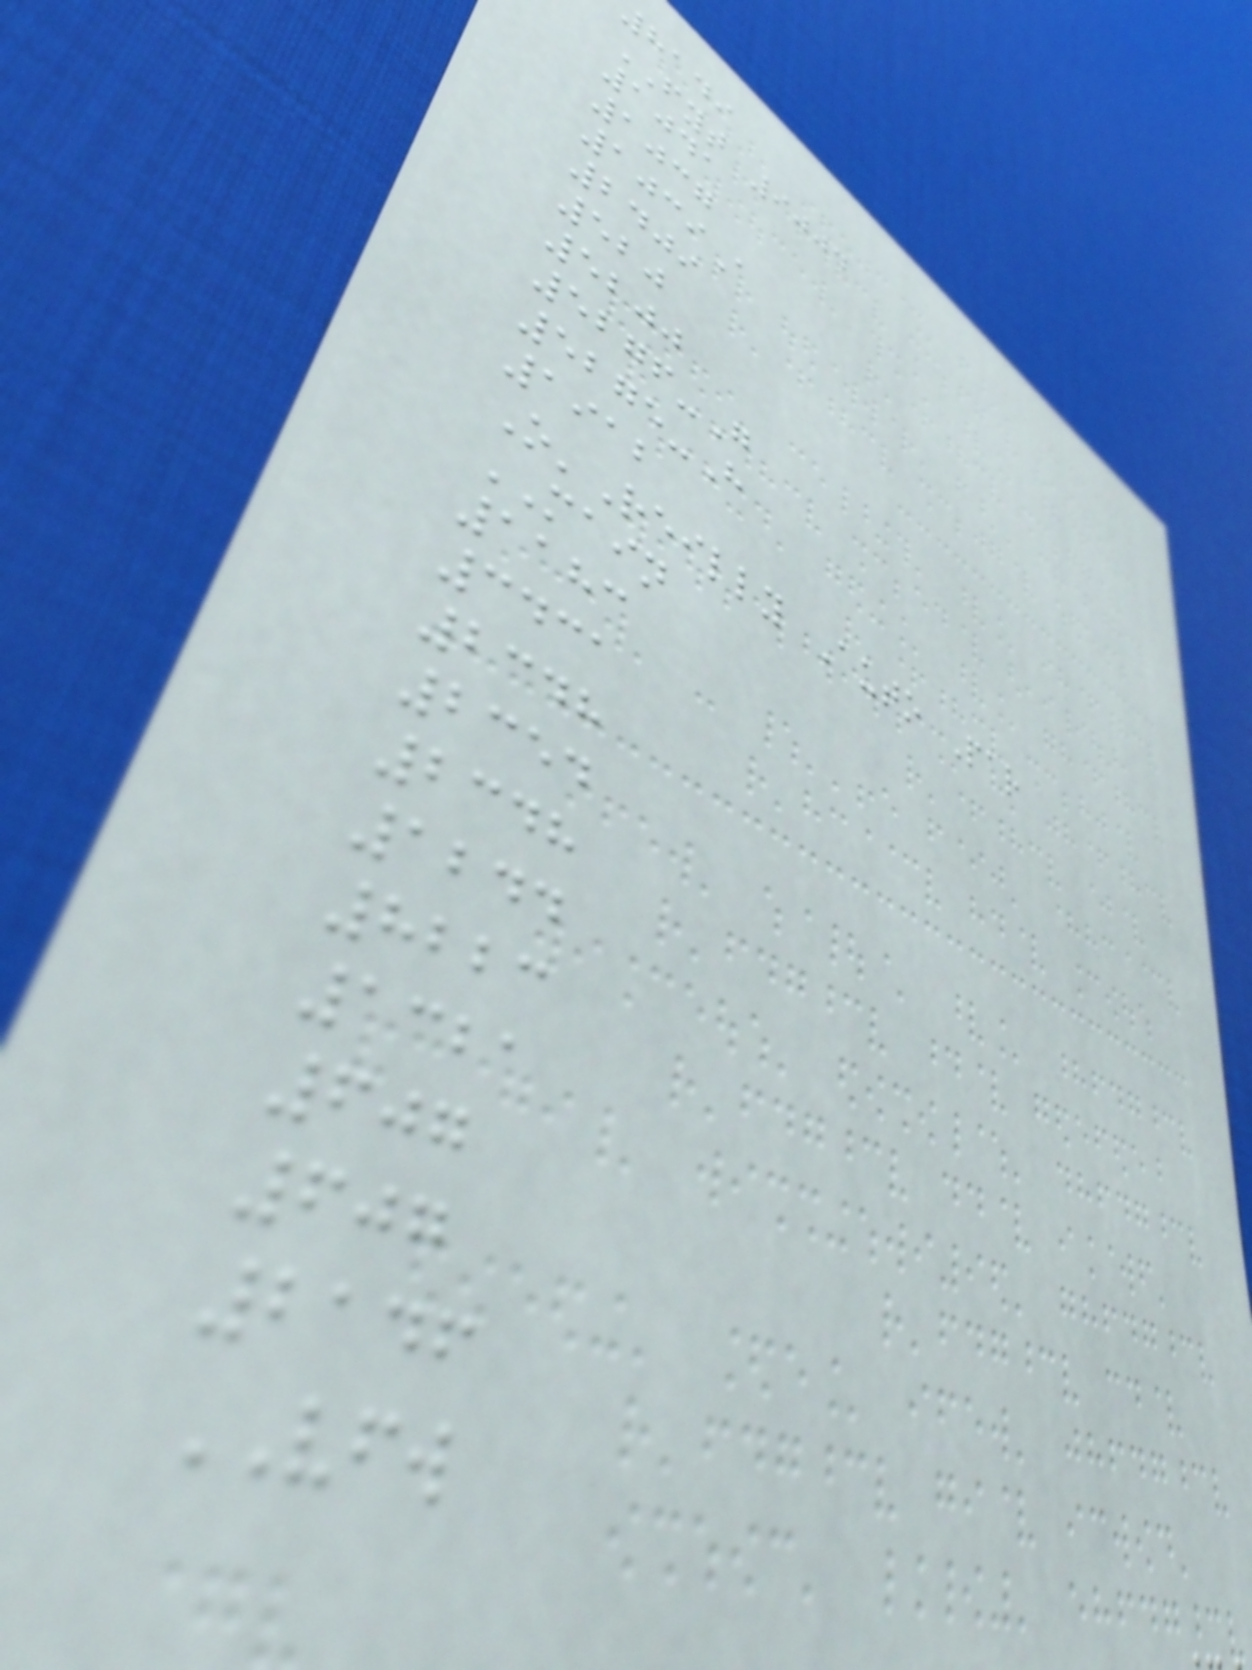8149
FYT 9004
1041
1037
1039A
2409
520
5200
5276-G
5275-H
1912
O'Reilly Auto Par
MAIN
1183
3431
2348
2354
2348
1244
8223
1321
607
607
2146
VFW
